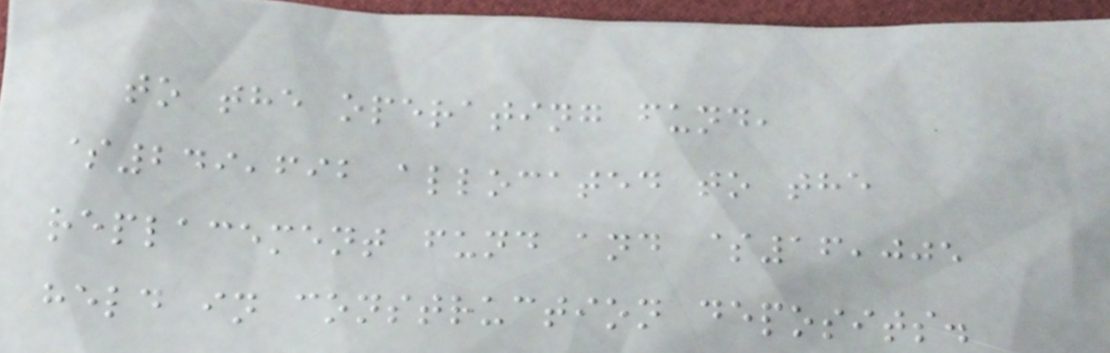to the operating fund,
$249,692 allocated to the
replacement fund and $16,005
held in construction deposits.
